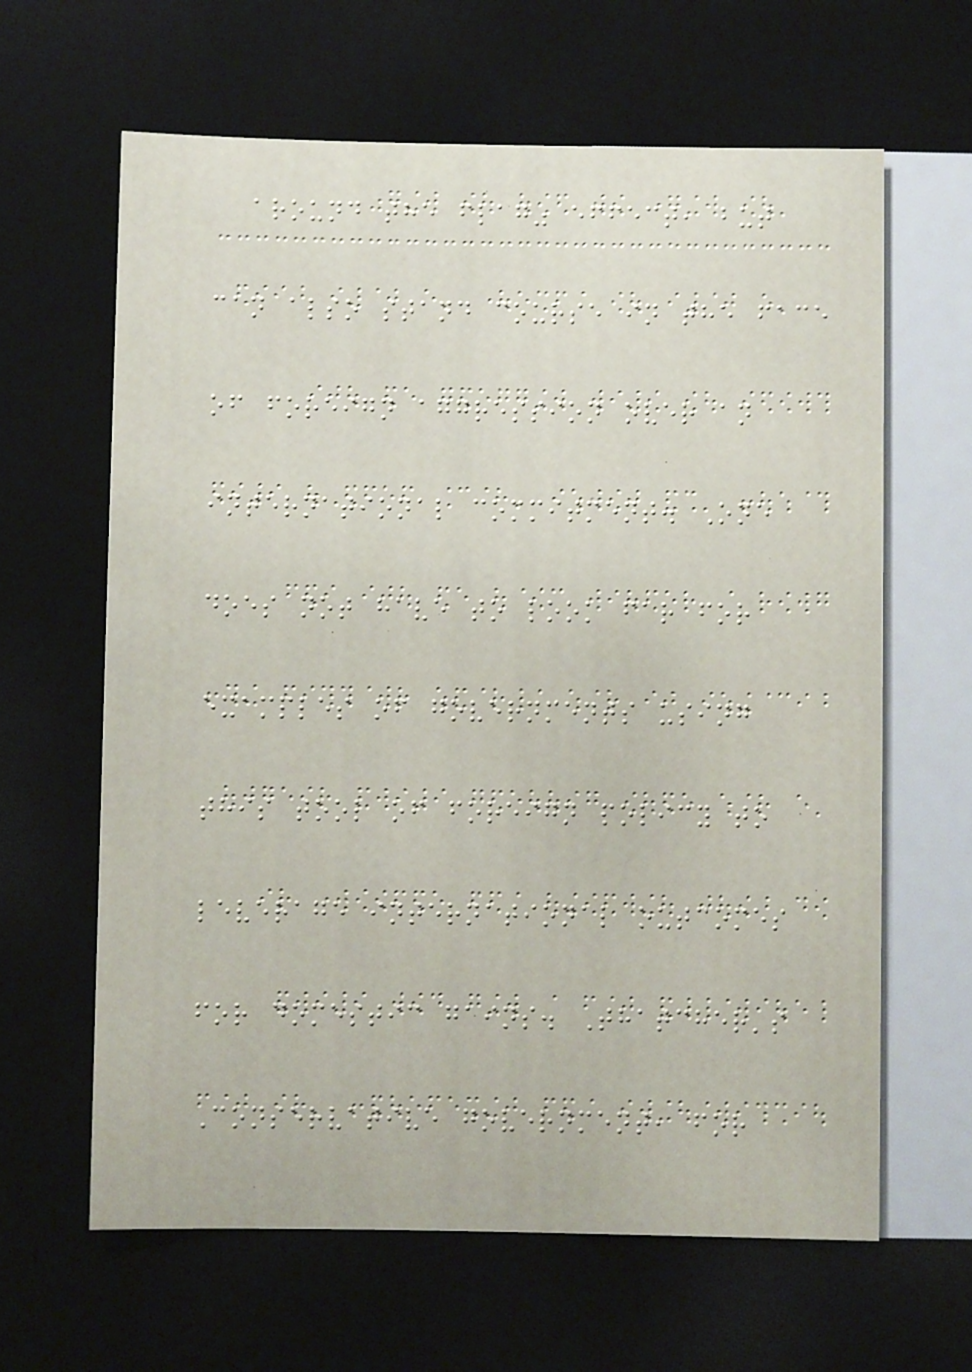around the flag" effect, but
can also stand course in the face
of foreign aggression over an
international commitment. One
does not have to look far for
examples of governments using
this tool of foreign policy to
leverage international outcomes
for domestic gains. Thatcher's
Conservative government, for
